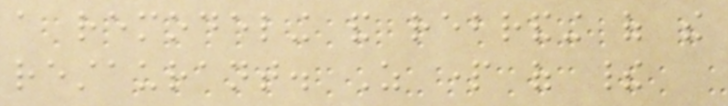a remodeling and rebranding of the
restaurant. As part of their
